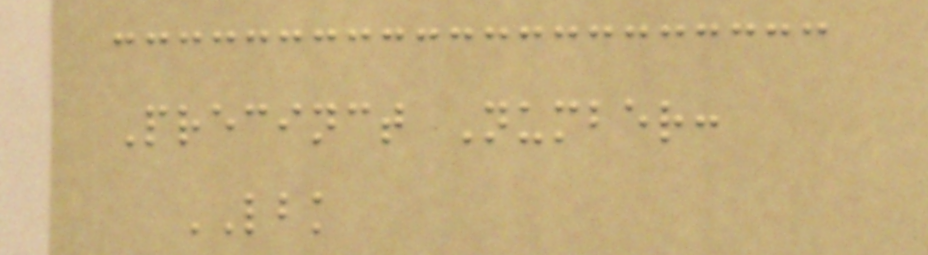Precinct Number:
LBK
